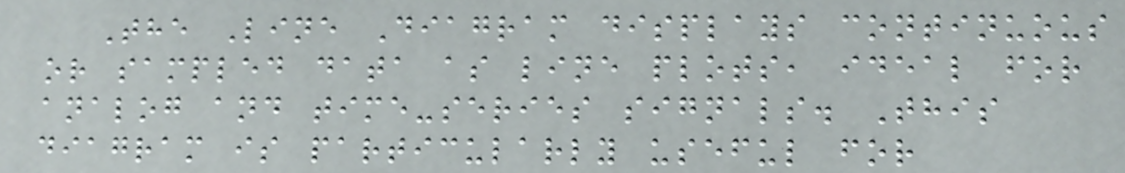The Line Diagram displays continuous
or sampled data as line plots, ideal for
analog and time-series signals. This
diagram is particularly useful for
